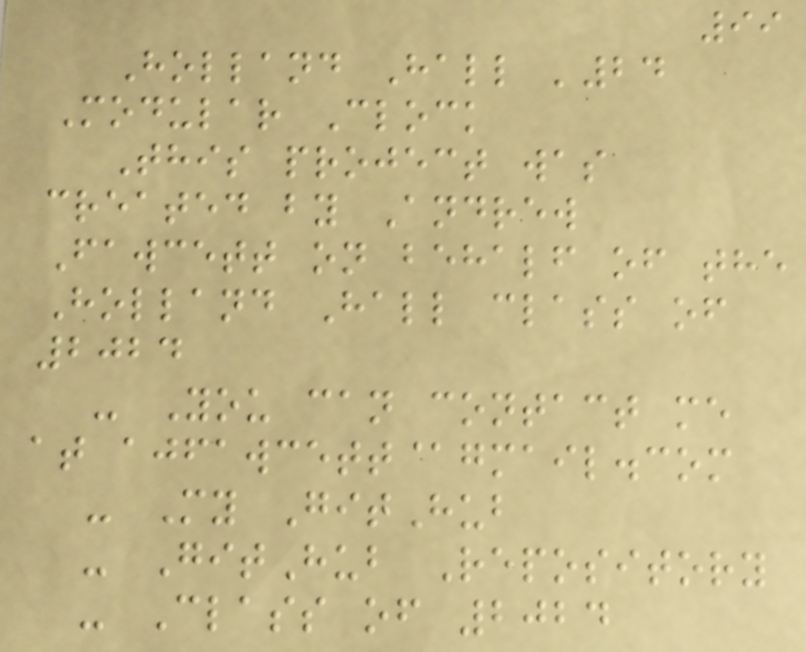99
Holland Hall '24
Modular Clock
This project was
created by Andrew
Fawcett on behalf of the
Holland Hall class of
2024
- You can contact me
at ajfawcett@gmail.com
- My GitHub
- GitHub Repository
- Class of 2024
